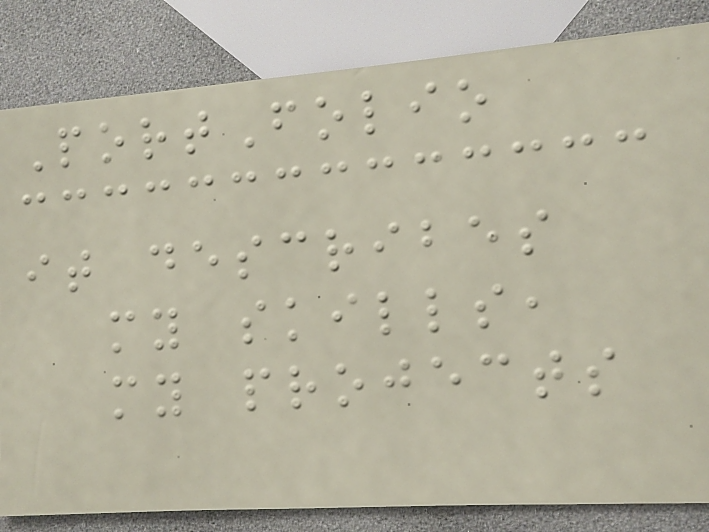PortFolio
it describes
my skills,
my projects
